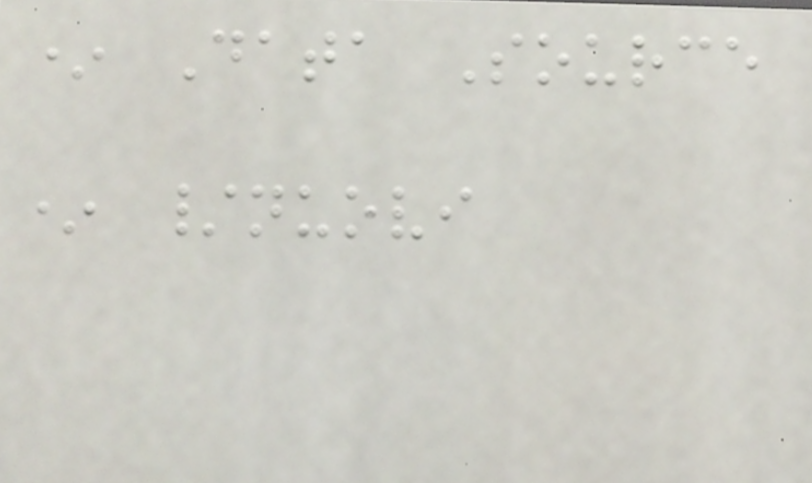* Data Source
* /nuovi
